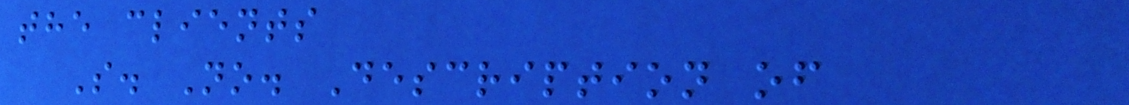the clients
S. No. Description of
